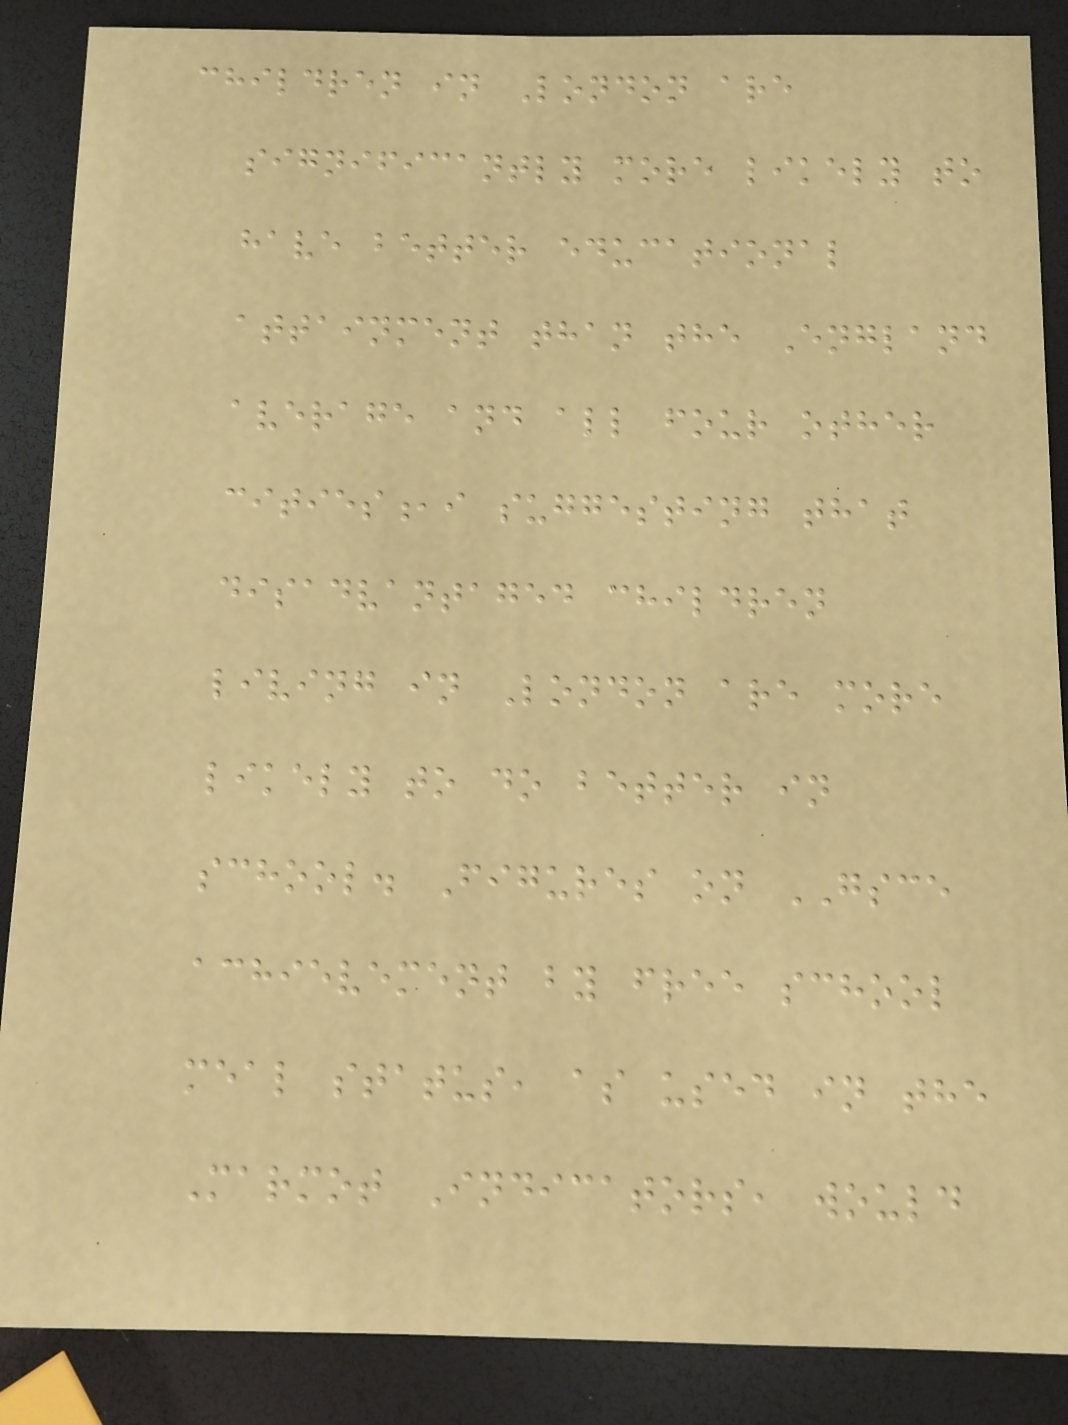children in London are
significantly more likely to
have better educational
attainment than the England
average and all four other
cities,i suggesting that
disadvantaged children
living in London are more
likely to do better in
school. Figures on GSCE
achievement by free school
meal status, as used in the
Marmot Indicators, would
